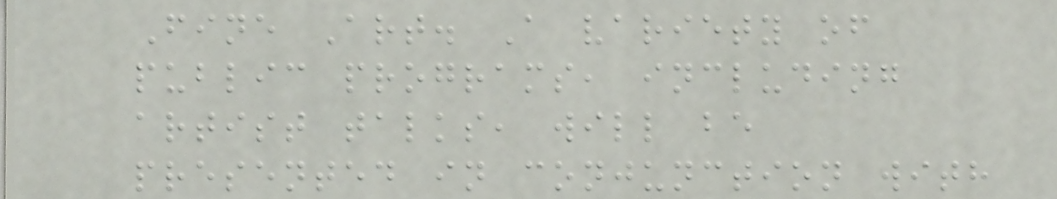Fine Art. A variety of
public programs, including
artist talks, will be
presented in conjunction with
